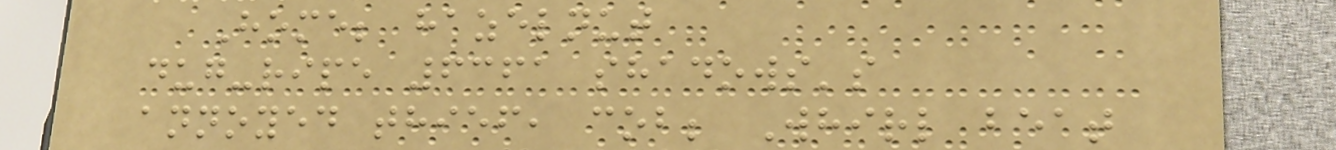Home; hazelnut
dug-ripe 6361 shadows's
annoyed thief, cob; Whirl beat
